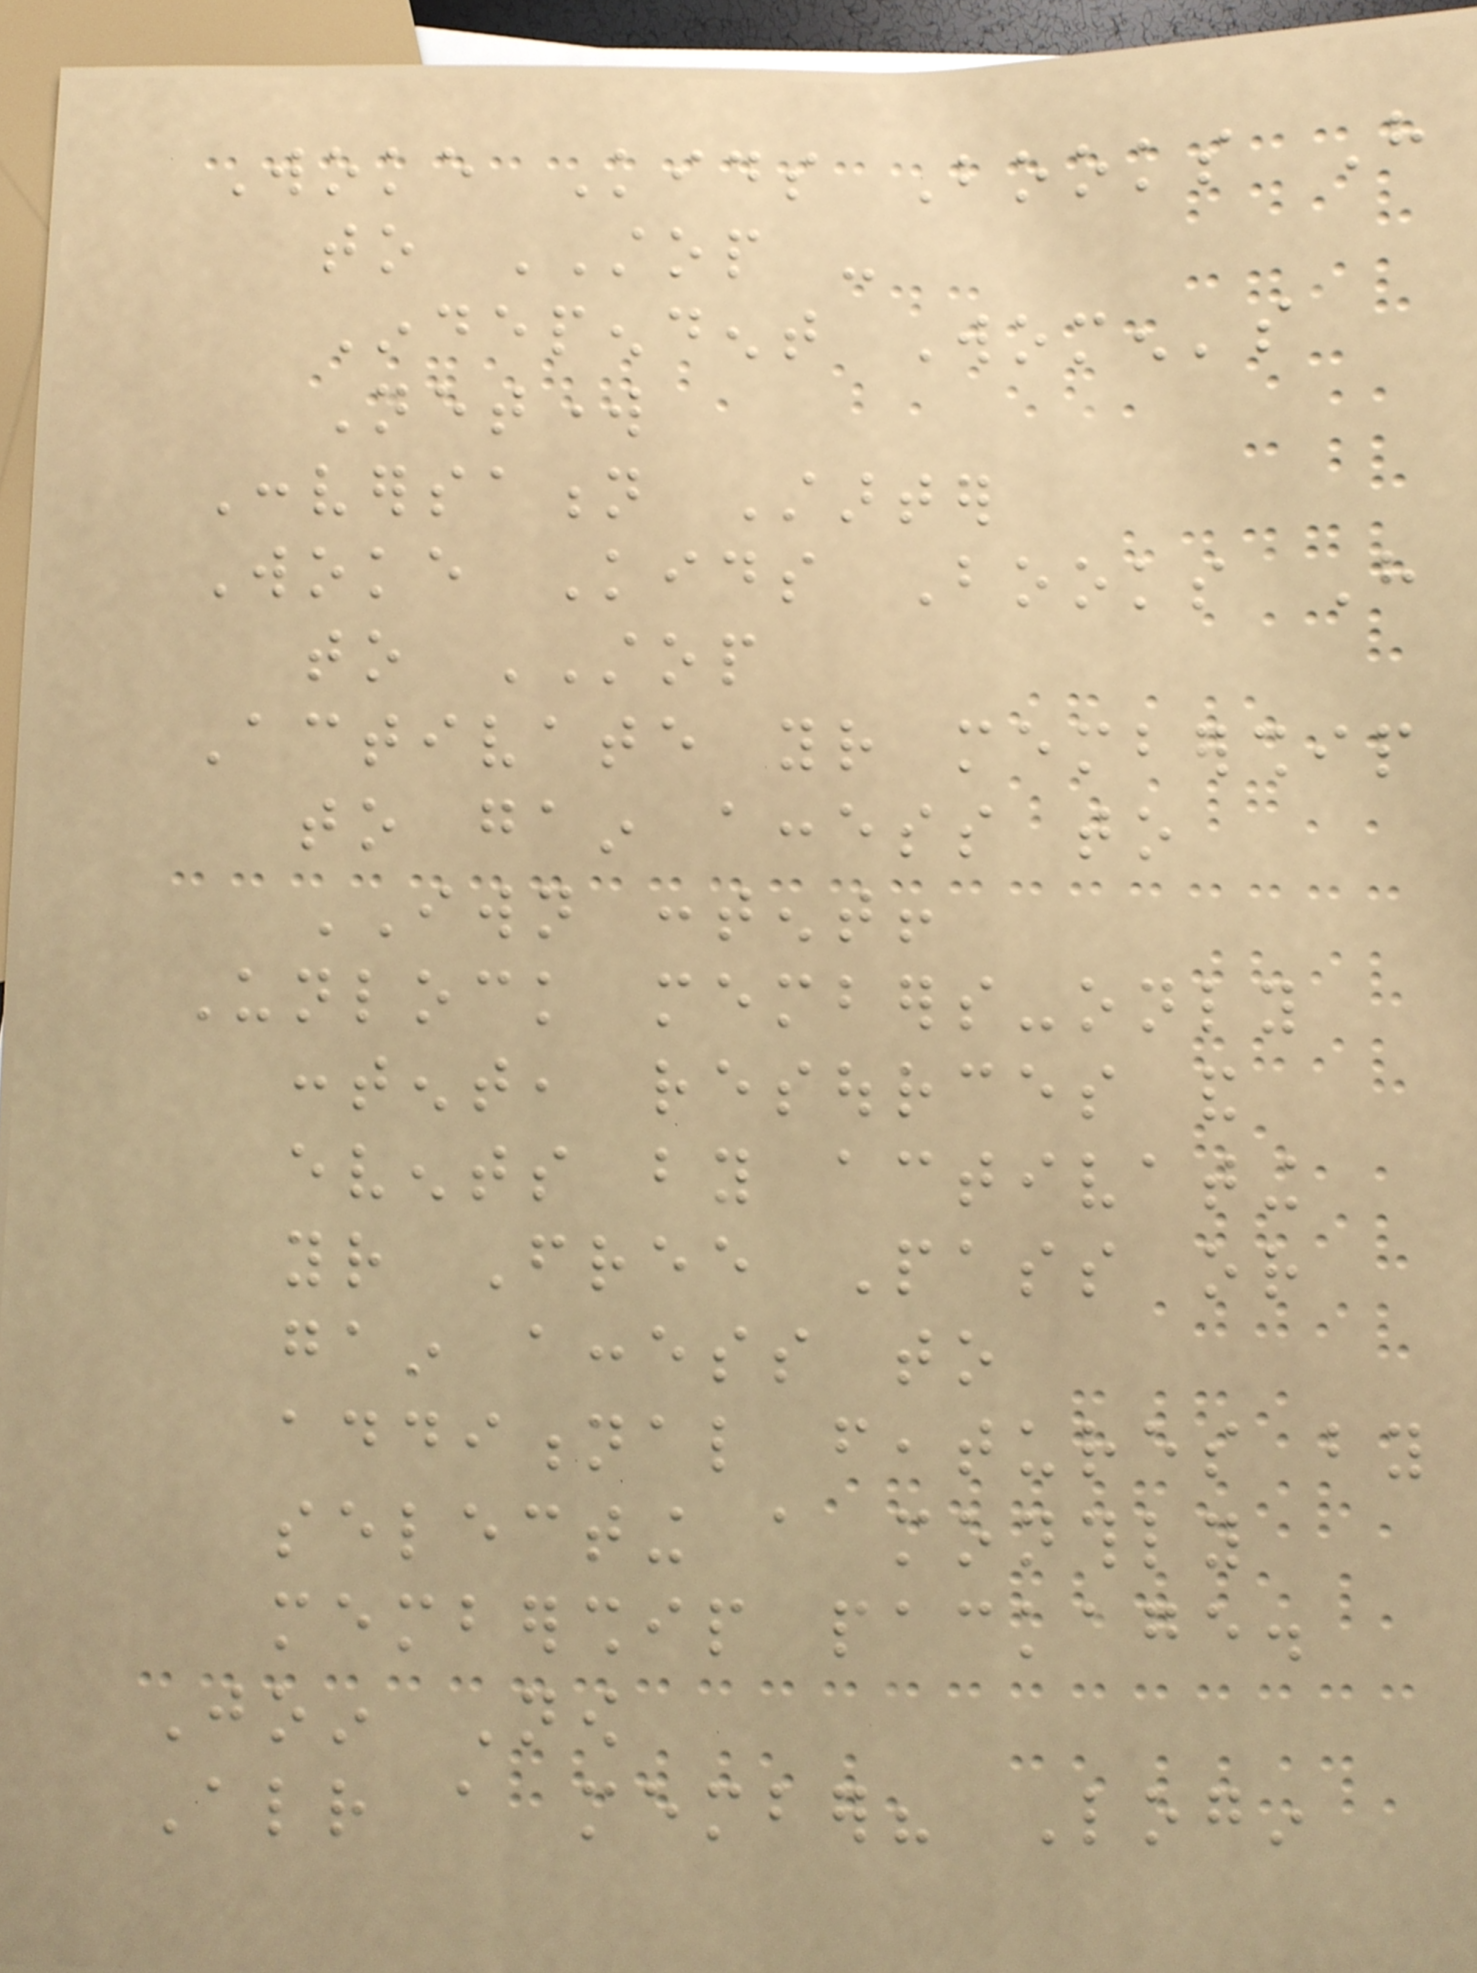Woke Kids Books Have
to STOP -
Independent Women's
Network
Conversation Starter
Woke Kids Books Have
to STOP
Activate your membership
to gain access to
IWN content!
Unlock members-only
content, resources and
events by activating
your Free Pass or
gain access to
additional features by
selecting a monthly
membership package.
Join Now
Already a member? Login
